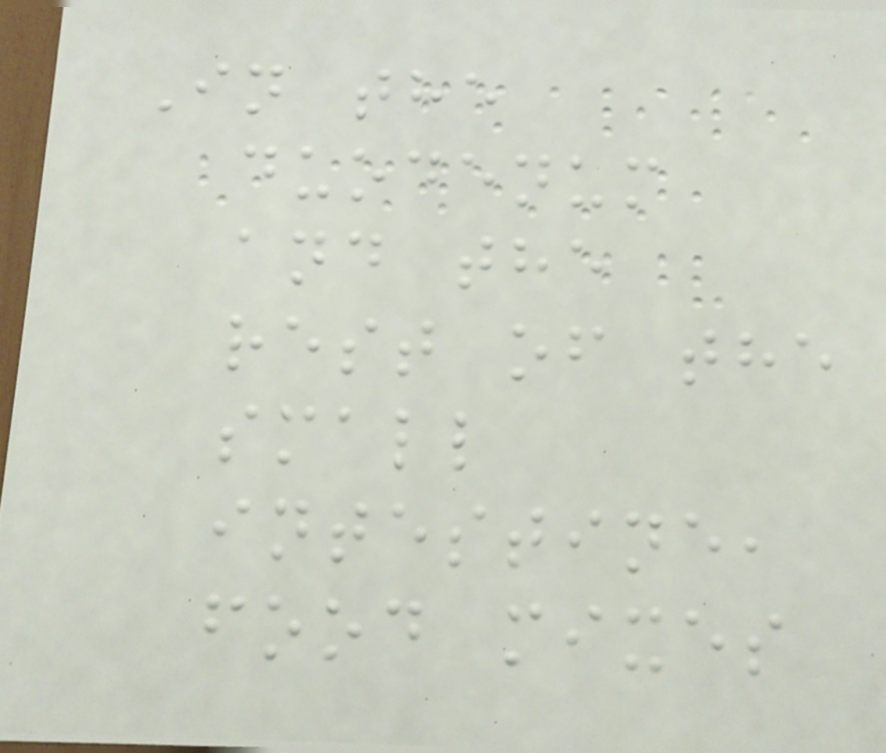In the
duodenum
and the
rest of the
small
intestine,
food mixes
